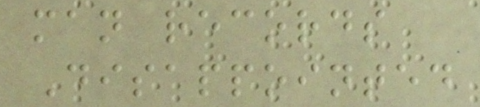man records
Disappointed
